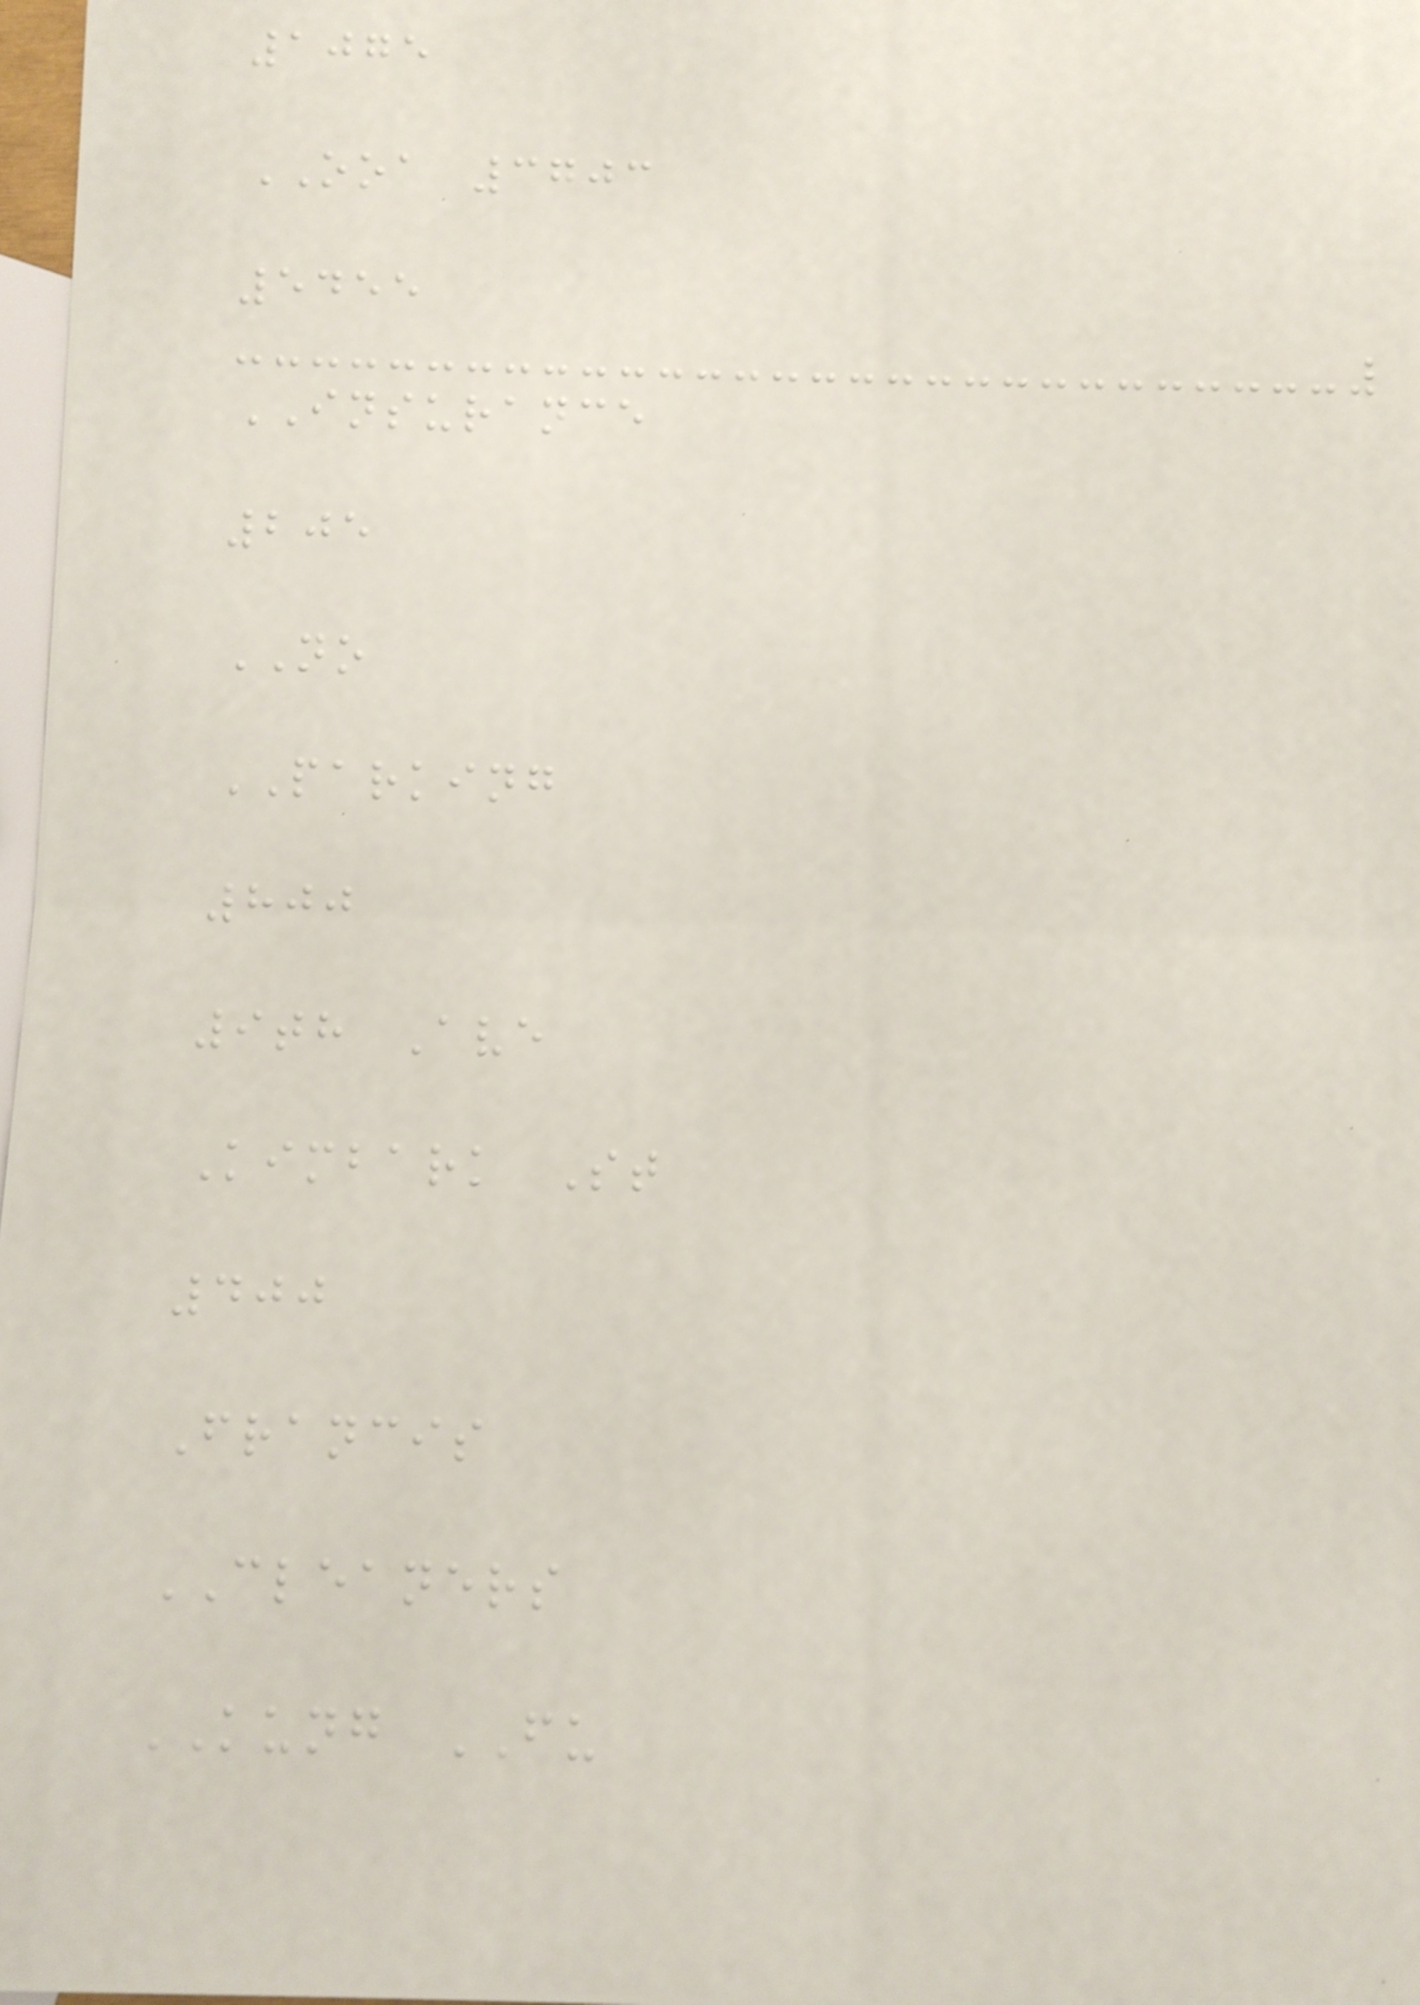1075
OOA 3703
5455
INSURANCE
205
NO
PARKING
800
9th Ave
Kimbark St
400
Francis
CLEANERS
KUNG FU
